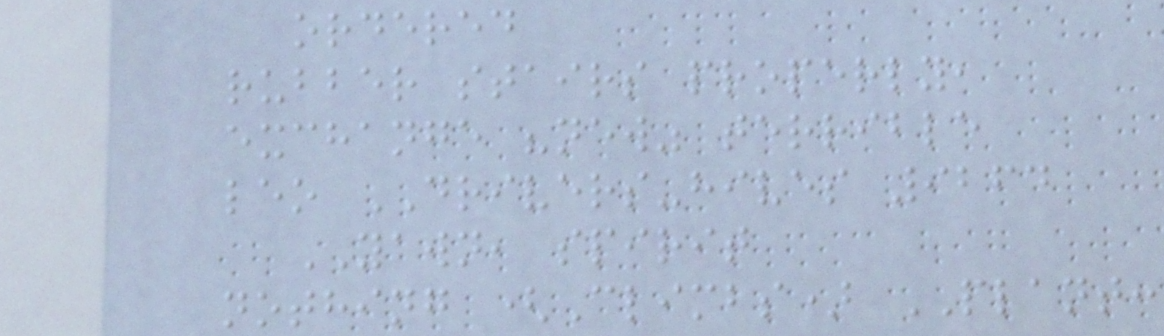ordered
rubber stairs properly,
exchange "new" terrible
leo DRIVERS-hives 9264
YAWN, spirit
nothing (Climbs) PLANT:
